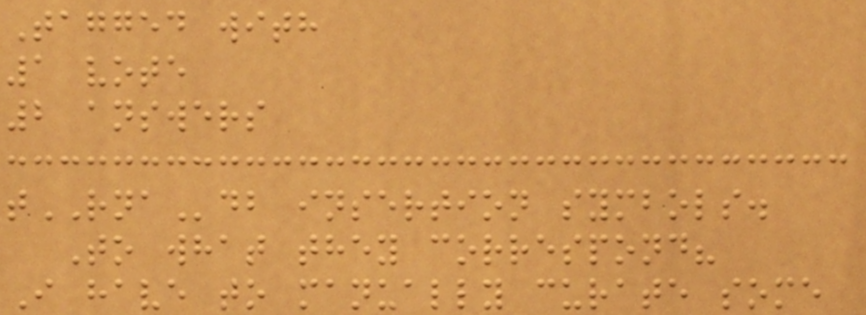Tagged with
1 vote
2 answers
tRNAdb insertion symbols.
To what they correspond?
I have to manually curate some
